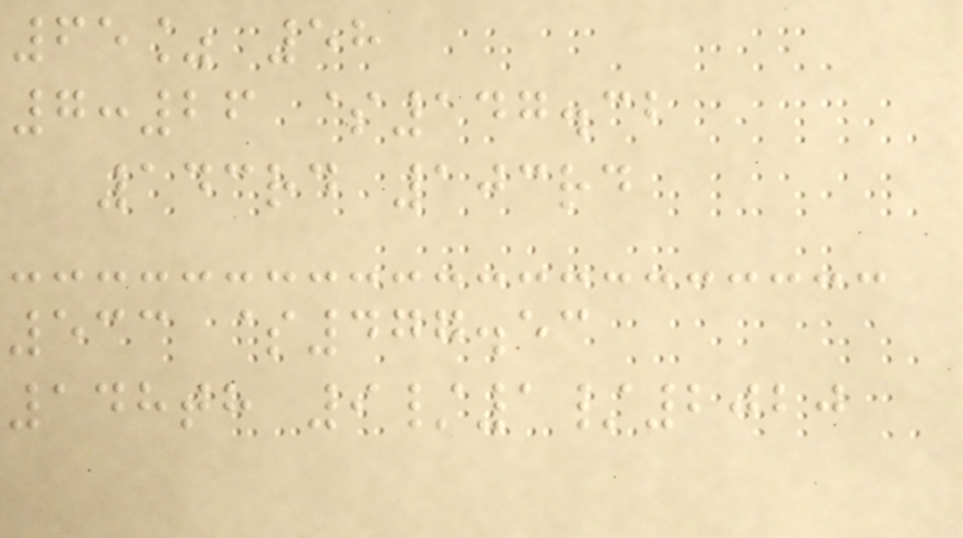65% 58
7:26 $147.32
143rd 103rd
533 $477.53
148th 9/1/2020
